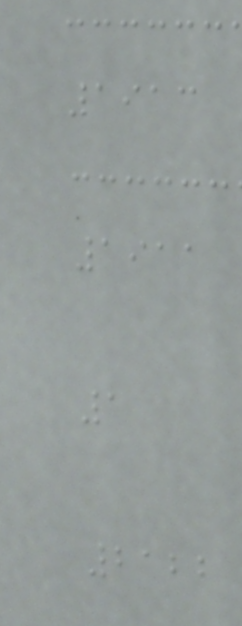1913
1911
1
2122
